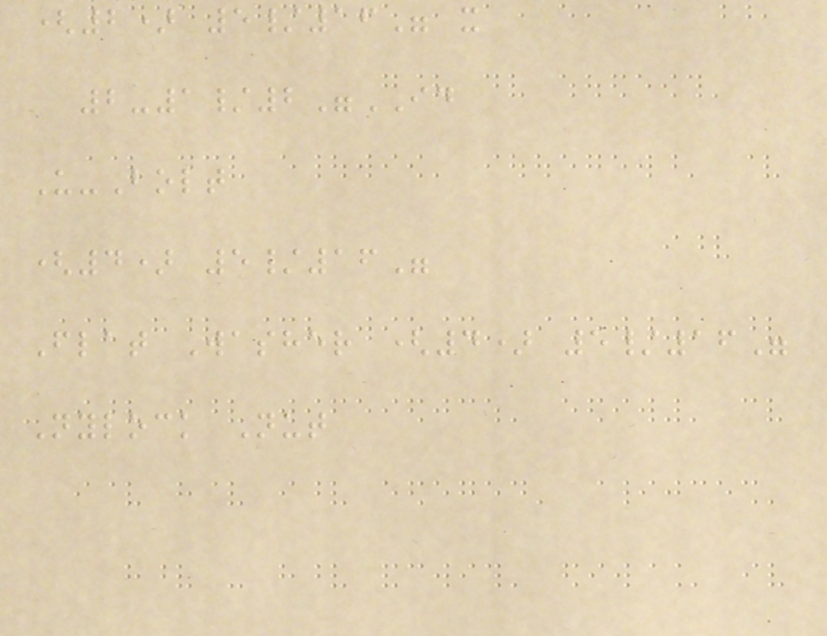(2) 5/16" x
2-1/2"ID
U-Bolt
(4) 5/16"
Flat Washer (4) 5/16"
Nylock Nut
